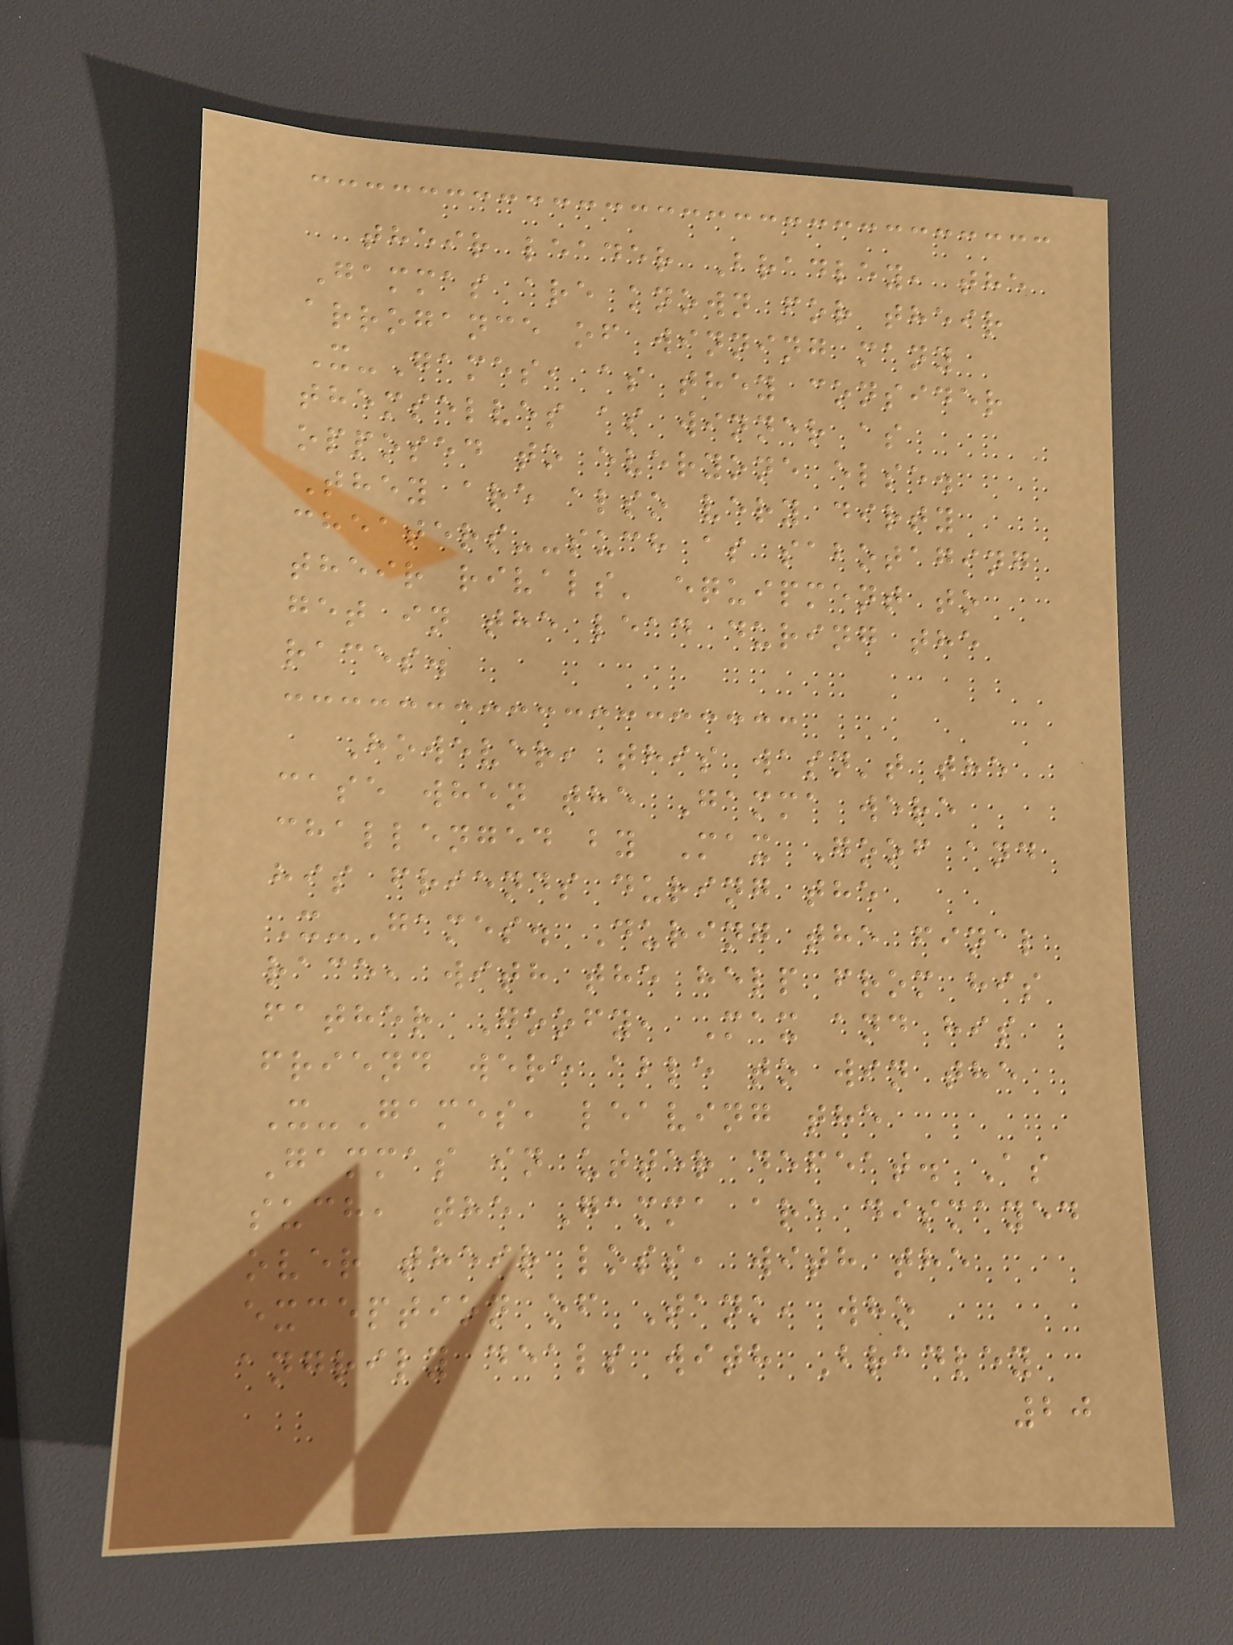their leader Bradley, the
Gammas are known for their
arrogance of winning many
X-Games, as they consider
themselves as winner as
opposed to everyone else.
They are also very dirty
cheaters--such as sabotaging
their rivals' equipment to
get in the lead during the
races.
However, this wasn't the
case when the Gamma were
challenged by Max Goof and
his friends during the
X-Games. During the final
race, with the help from his
father Goofy, Max and his
friend were able to win the
X-Games, leaving the
Gammas in utter defeat. As
such, the Gamma are dismayed
over their loss, with the
exception of Tank, who
angrily deals with Bradley
20
